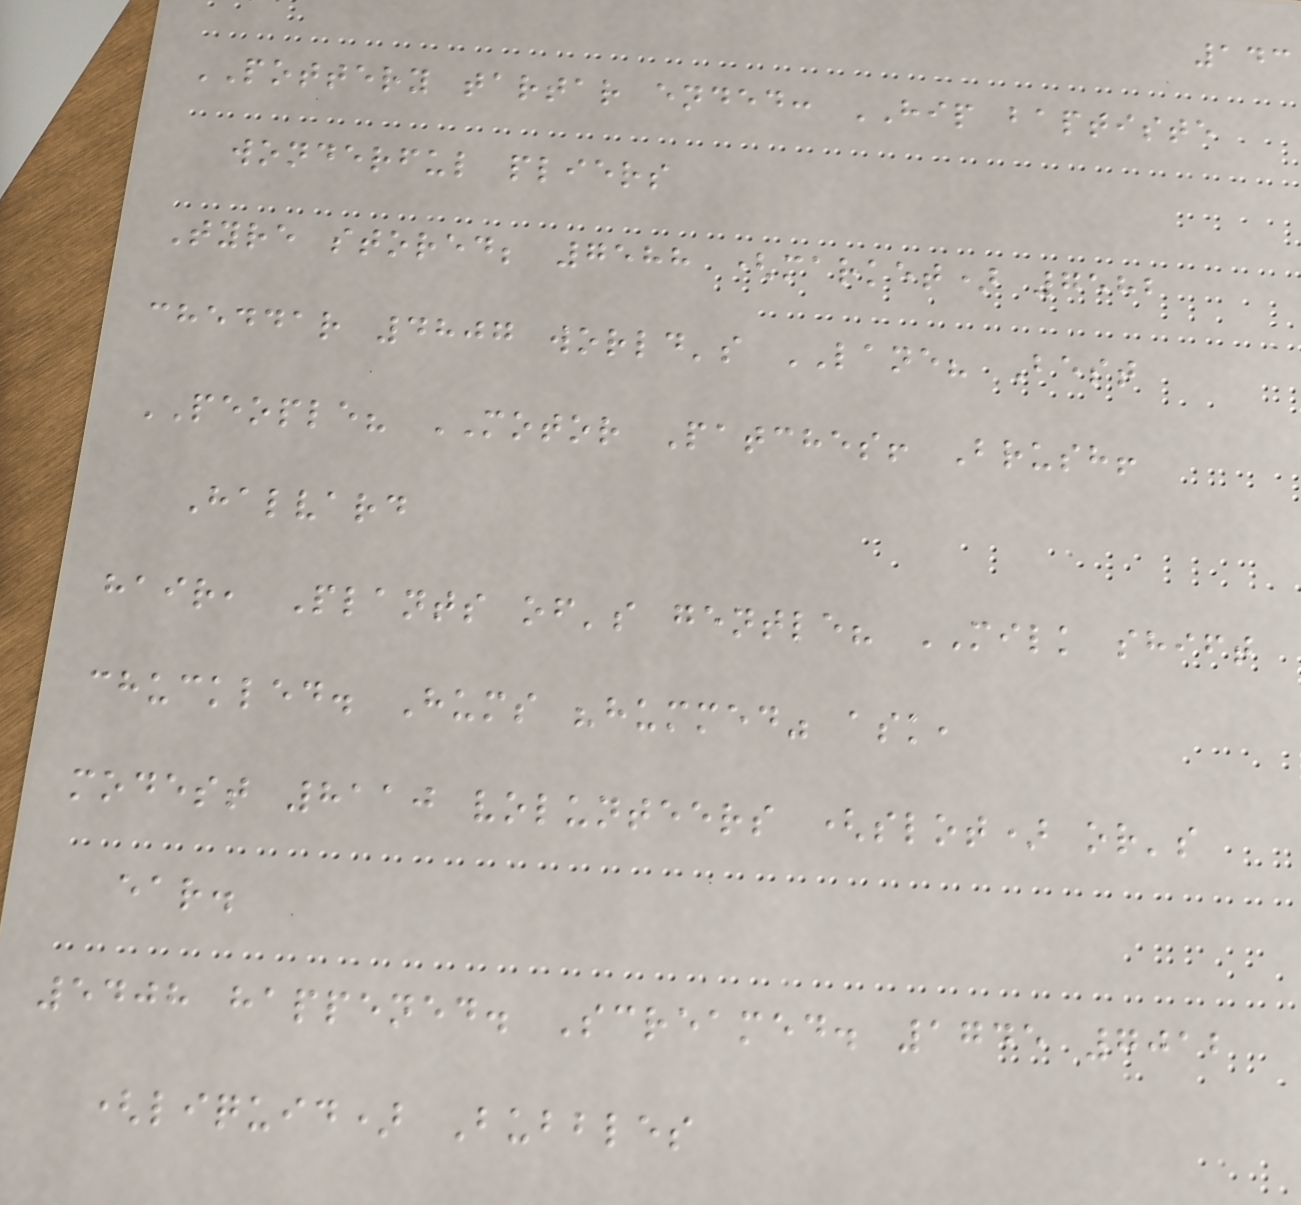143
POTTERY tartar ended: HIP baptiste
wonderful pliers
Tyre stored; 7588 (market) 7582
cheddar 4807 world's LANE? Best
PEOPLE? MOTOR Patches! Brush!
Halvard
hair, Plants of's gentle? MILK shift
chuckled. Hums "hummed" ask,
modest 8110 volunteers (slot) or's
ear.
5408 happened. Screamed. 1745 7012
(liquid) Bubbles
